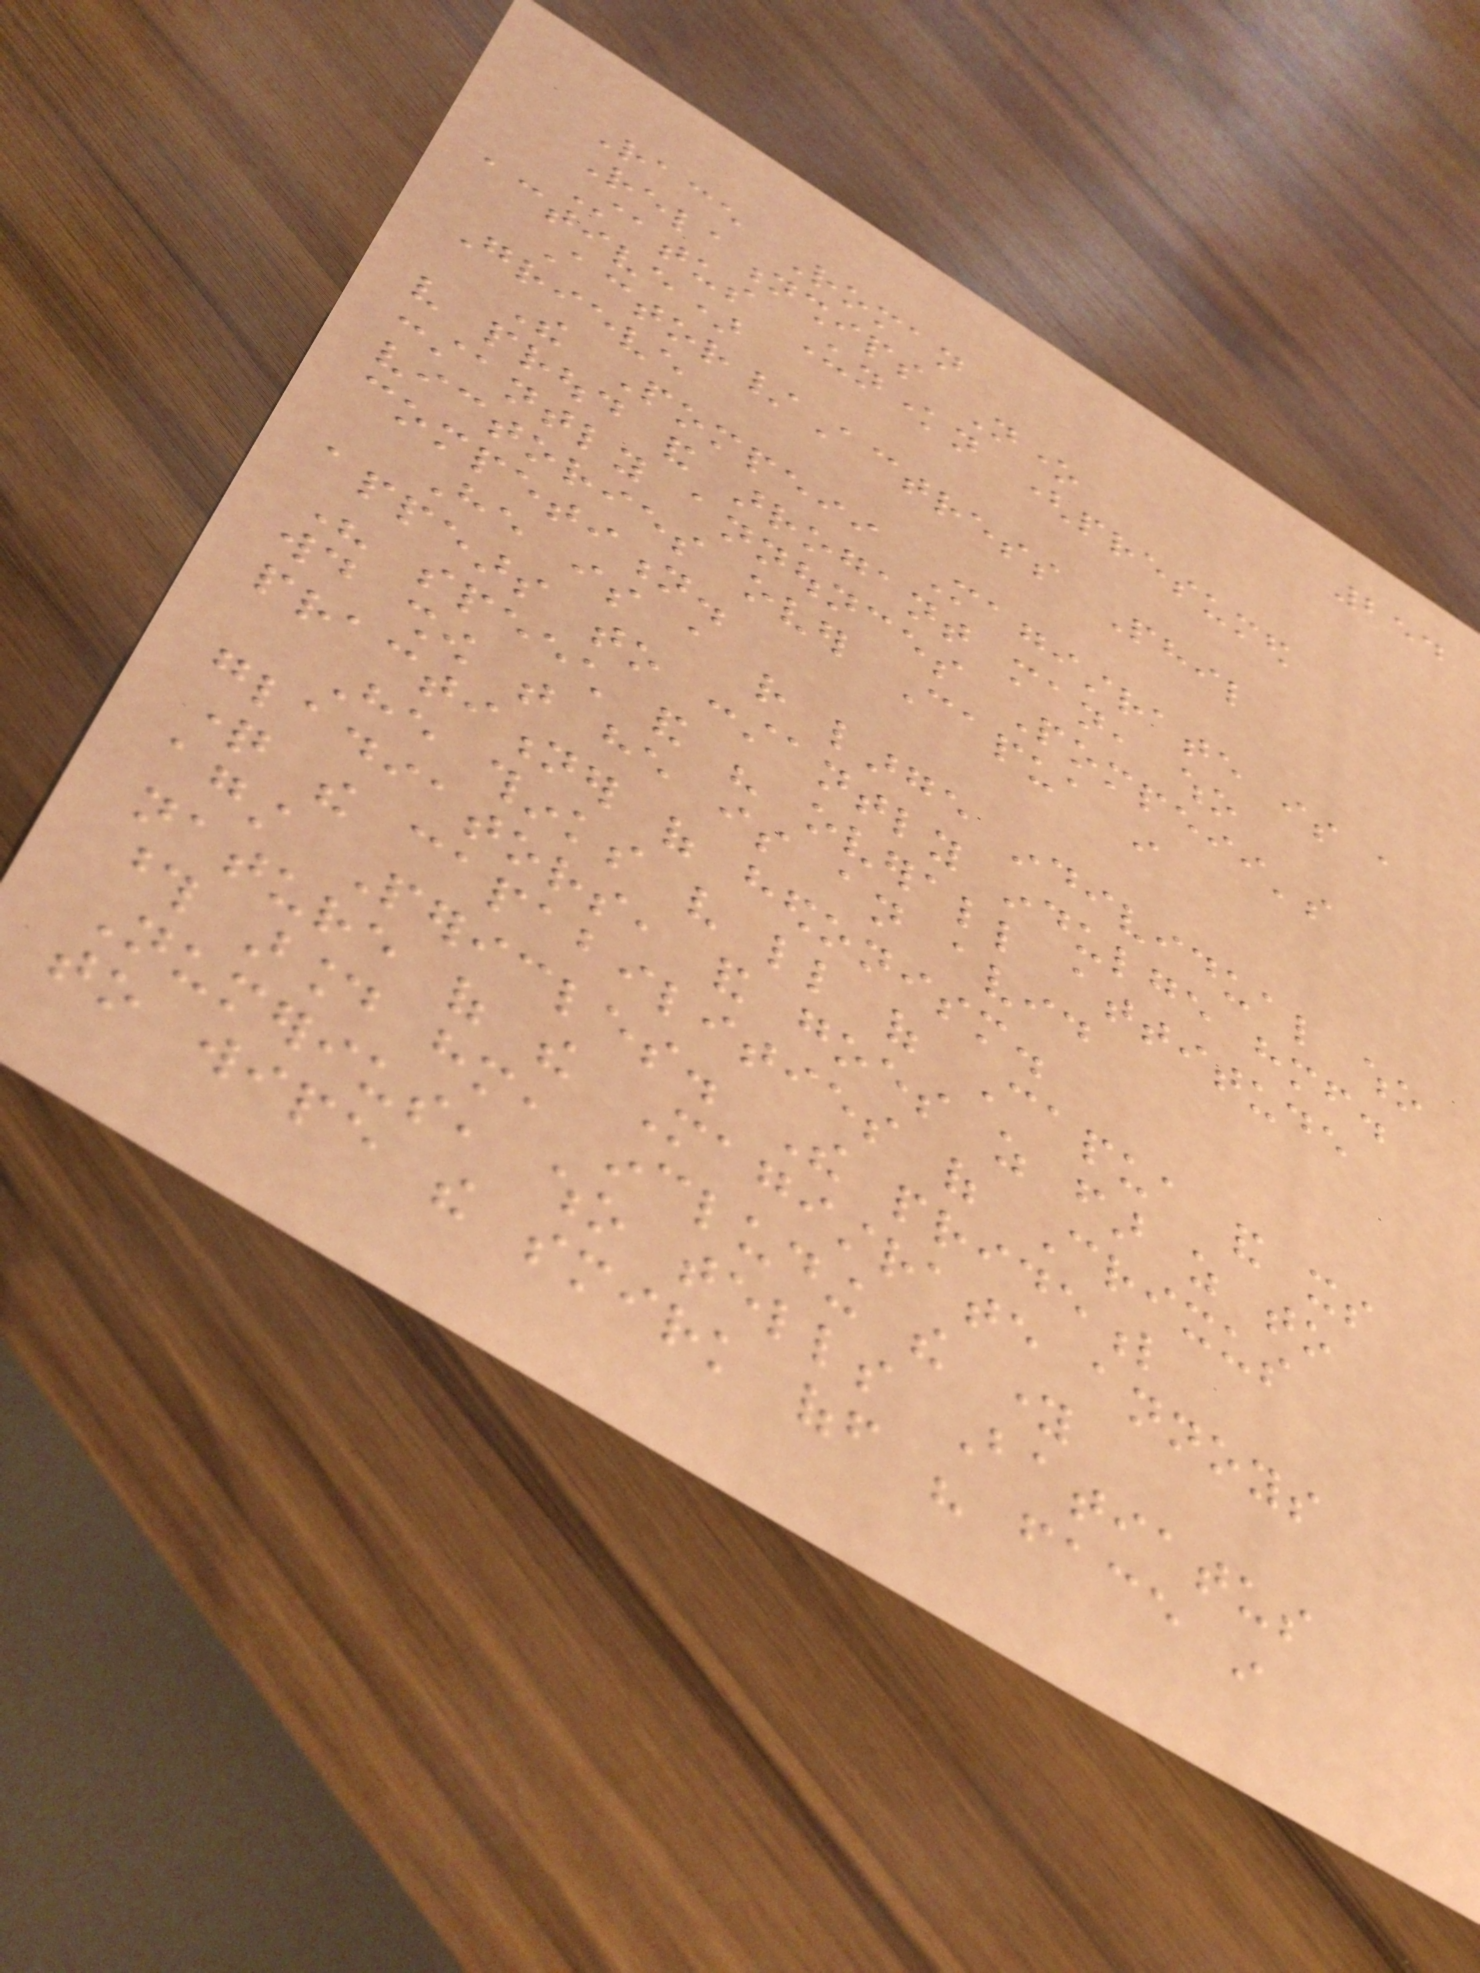254
Race Roman
Relationships None
Status Unknown (presumed
active)
Actor/Actress Phil
Grieve
The Pompeii Magistrate is a
very proud and arrogant man, who
constantly announces Pompeii's
victories over Capua in
competition.
He is a rather large individual who
appears to constantly indulge himself.
His speech and his overall attitude
would show that he is an avid
practitioner of hedonism.
He thinks very little of Capua and its
gladiators, and goes as far as to
question the capabilities of Crixus
against Pericles. The prideful
nature of the Magistrate annoys
those around him, including the young
Numerius, who tells Batiatus
to wipe the smirk off his face in
